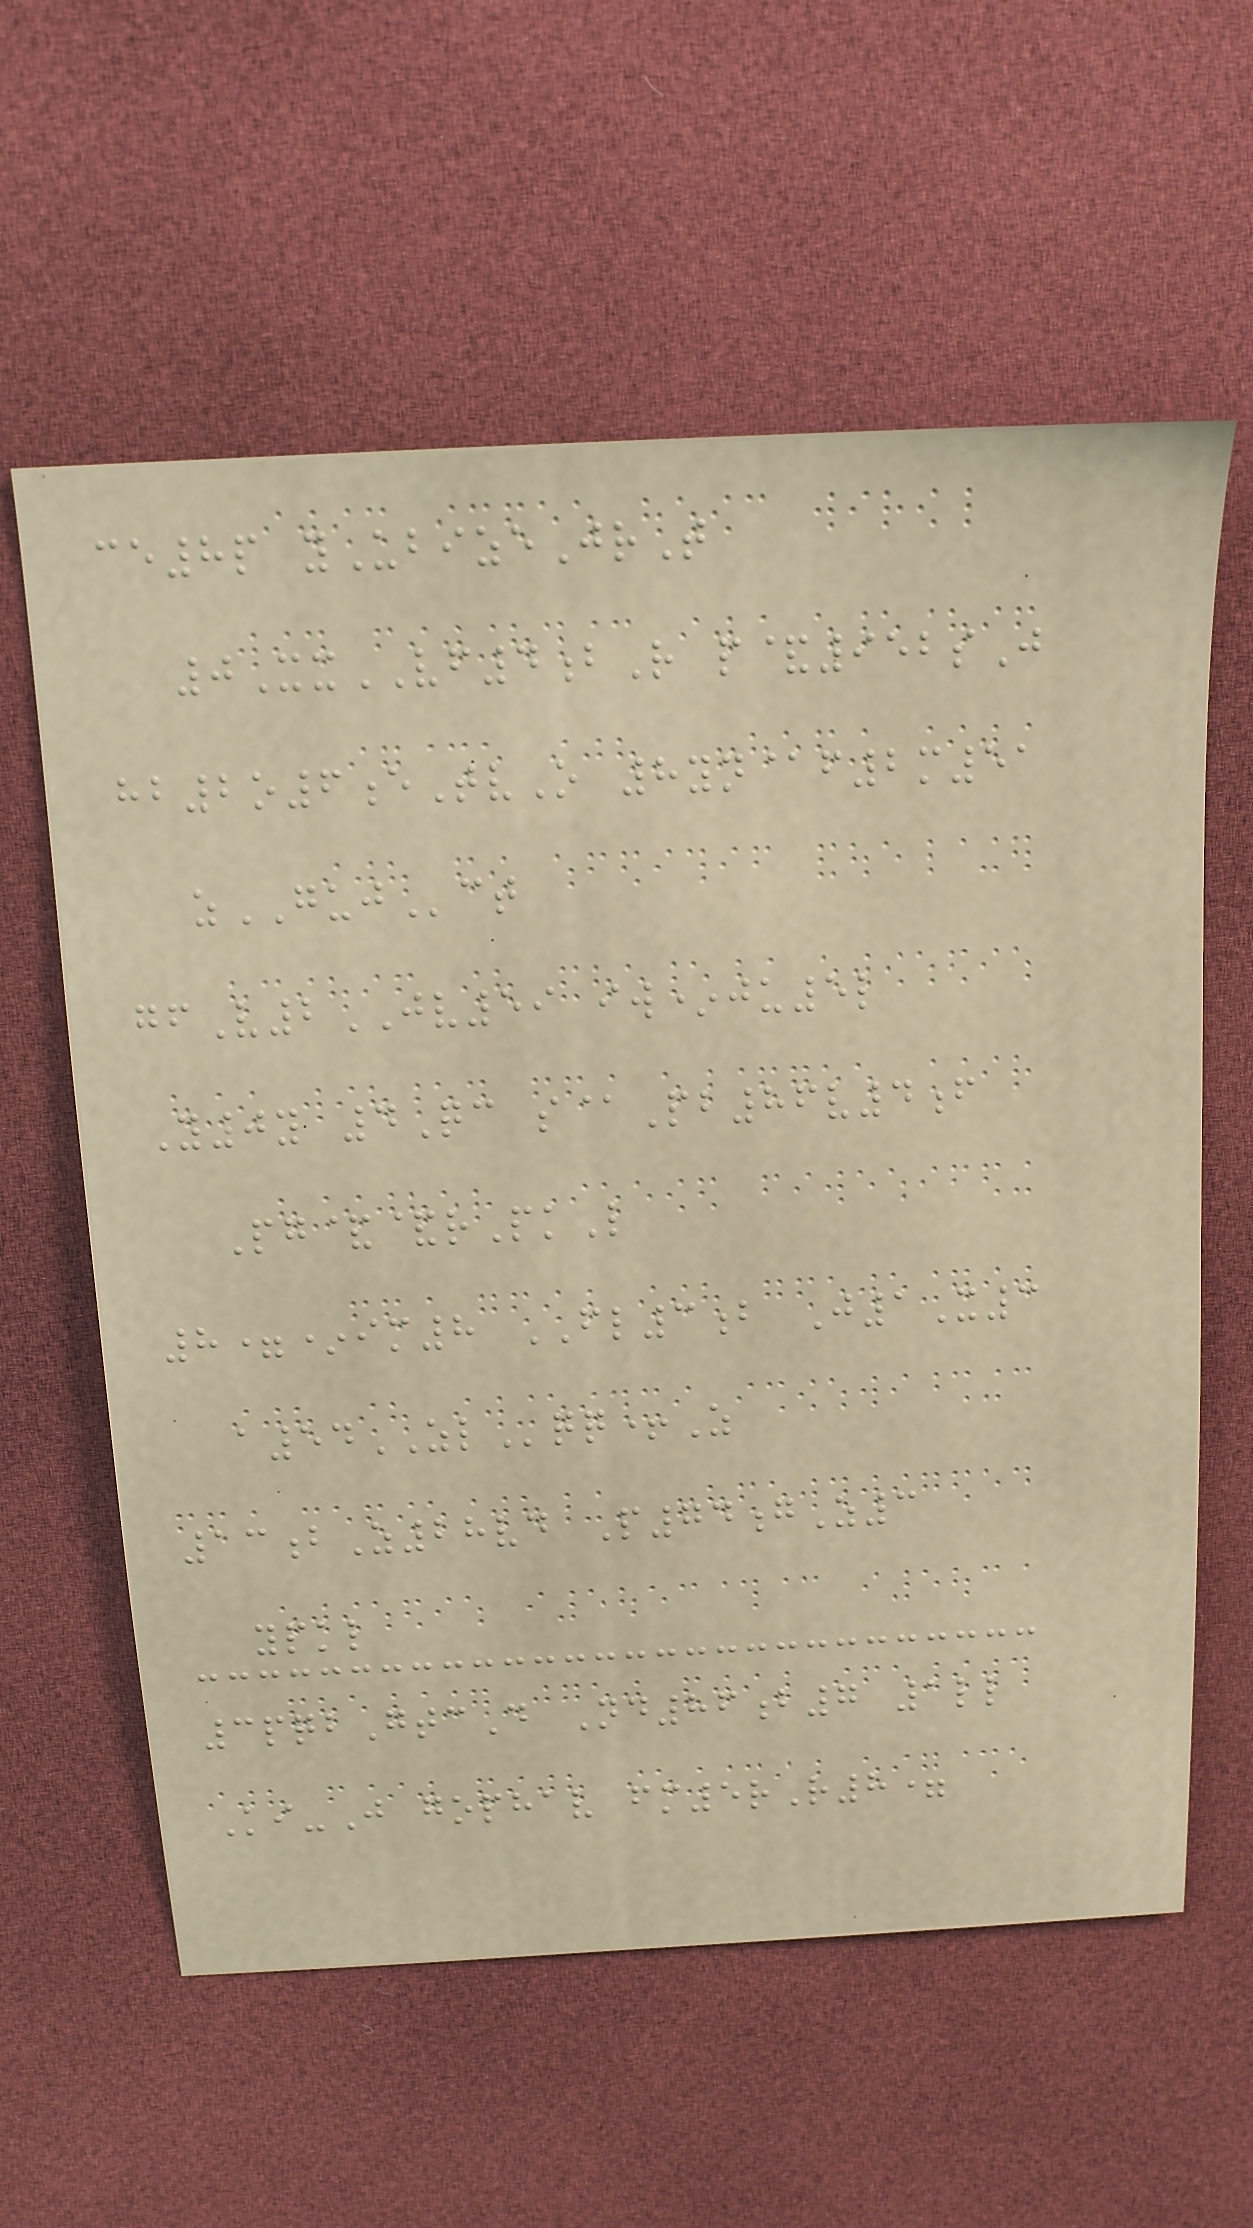ce8p yUbizeJrT
0XxVF4bR p&952sJ
hb2o6eTvO 8yn@f2m51
zGUJct
gfV2JV59 iw*ju5l
Y0y 4Qc s@Pb86v4f
Pg&&rPkL
8=*im8 FL3b J1X3
a54ZLqq+Z
13bZ28vd P74gZ3
ypkl
3pqbGtcD Nd86b7 1ll
Ki-J gophav fm5rR8=
